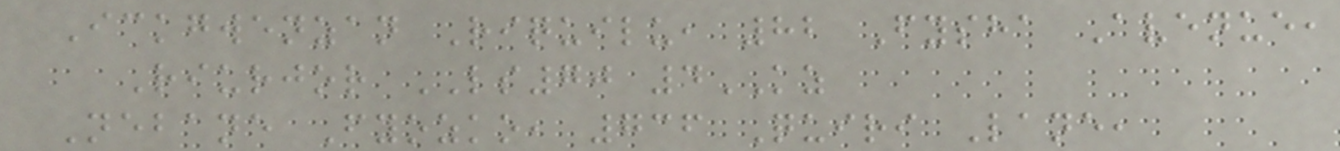Ickgwenzan Riquilu, 82 Fysha Avenue,
Riurjor LS70 4KZ
Nebane Fyozko, 736 Quiri Lane,
